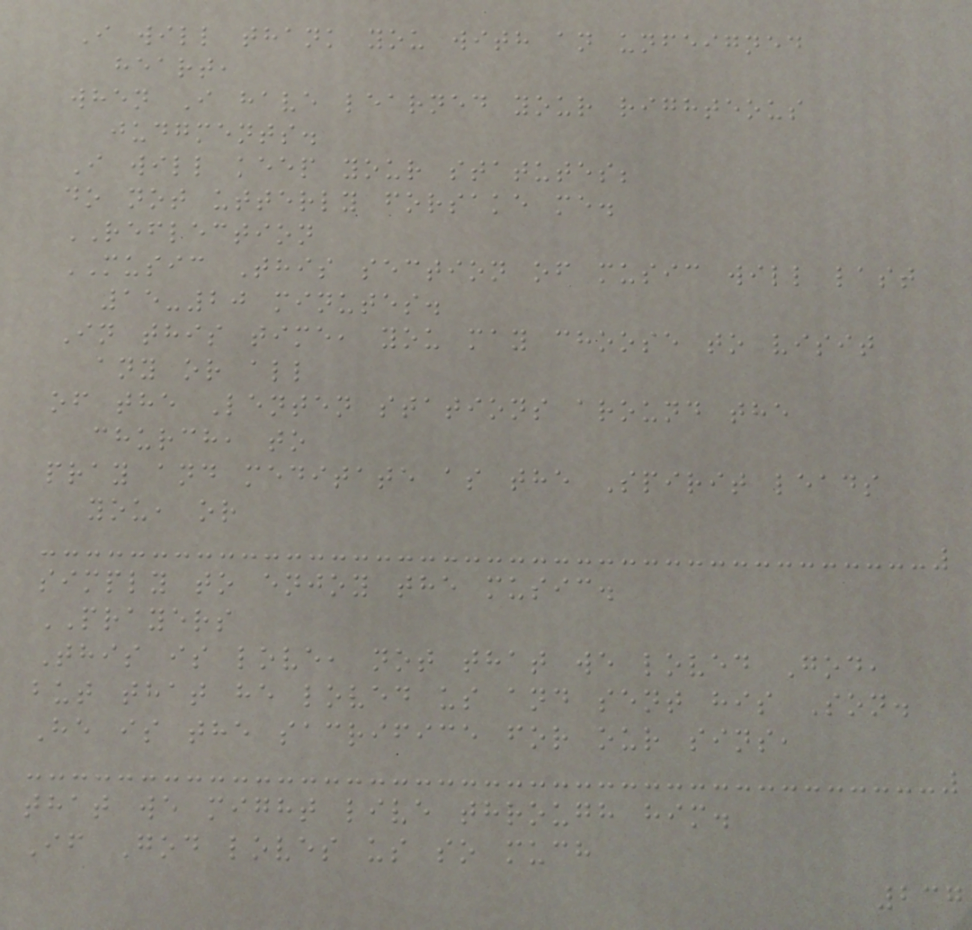I will thank you with an unfeigned
heart,
when I have learned your righteous
judgments.
I will keep your statutes;
do not utterly forsake me.
REFLECTION
MUSIC This section of music will last
15-20 minutes.
In this time, you may choose to visit
any or all
of the Lenten stations around the
church, to
pray and meditate as the Spirit leads
you, or
simply to enjoy the music.
PRAYERS
This is love, not that we loved God,
but that he loved us and sent his Son.
He is the sacrifice for our sins,
that we might live through him.
If God loves us so much
237
